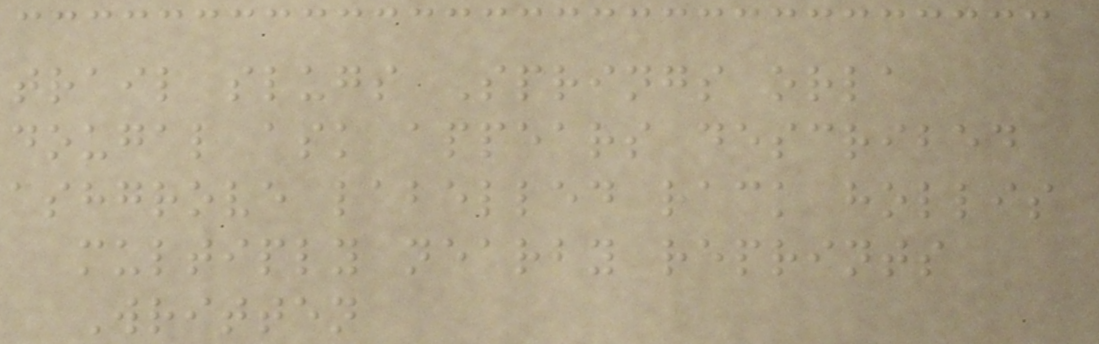trail slugs Springs orla
dougal ask appears described
ashgrove labelled rack hollis
multiply nearby reprints
Written
